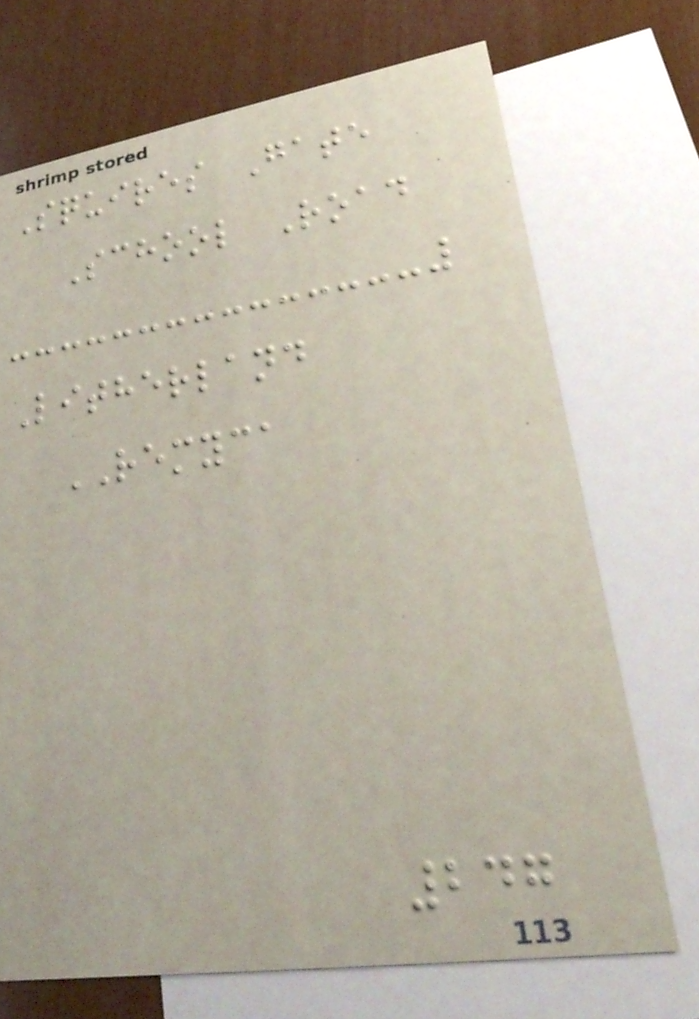Squires Gate
School Road
Litherland
REMYCA
247
